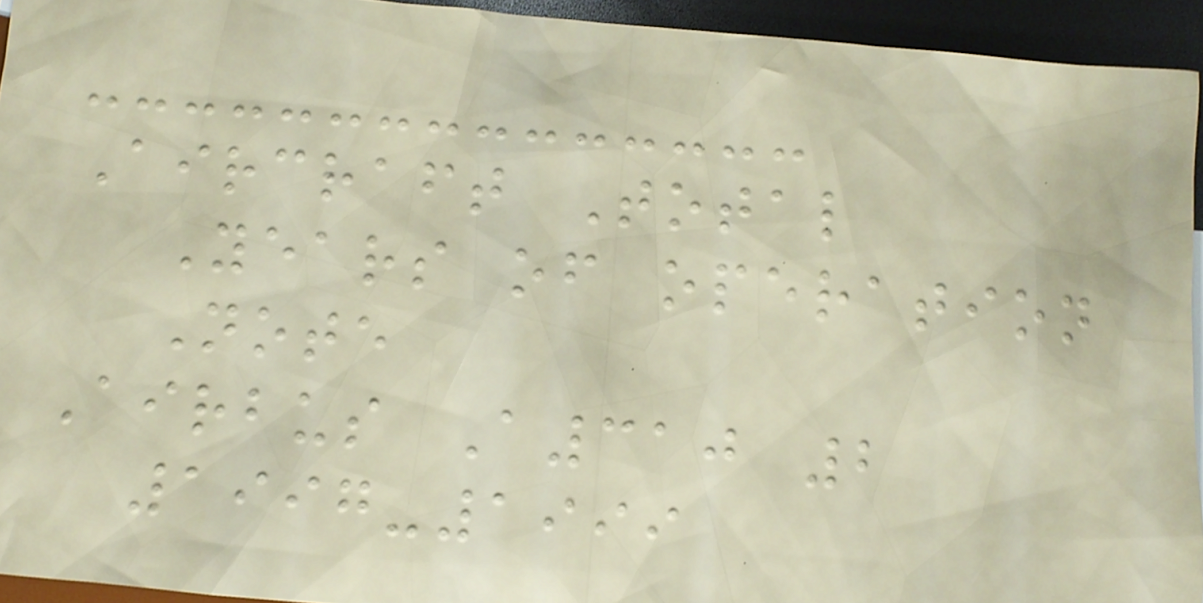Aircraft Total
Years of operation
Note
Airbus A310 2
1997-1999
